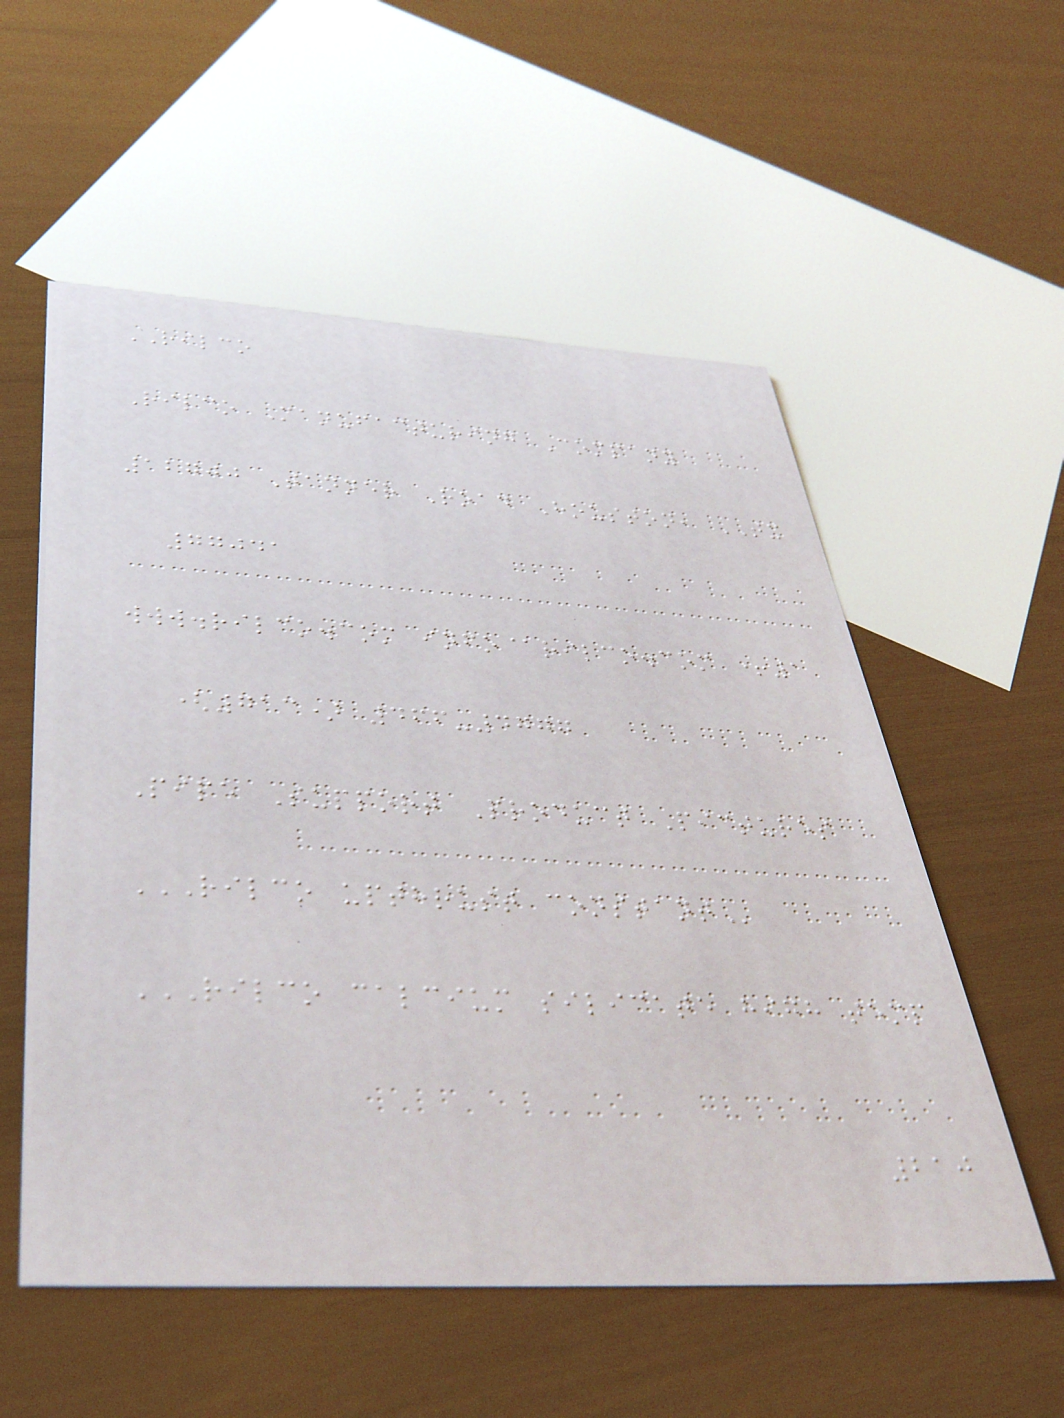RILCO
Rilco Manufacturing Company
12700 Tanner Road Houston, TX
77041
www.rilco.com info@rilco.com +1
(713) 466-4777
Pipe Support Product Pictures
RILCO UPTHRUST CONSTANT
RILCO CALCIUM SILICATE HIGH TEMP
210
